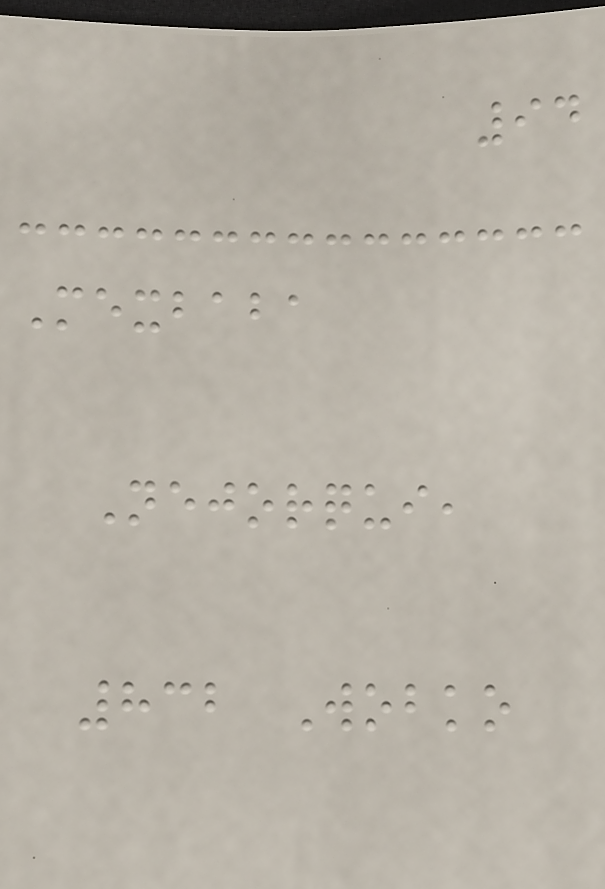94
Mexbaba
Nejorqui,
832 Wobko
